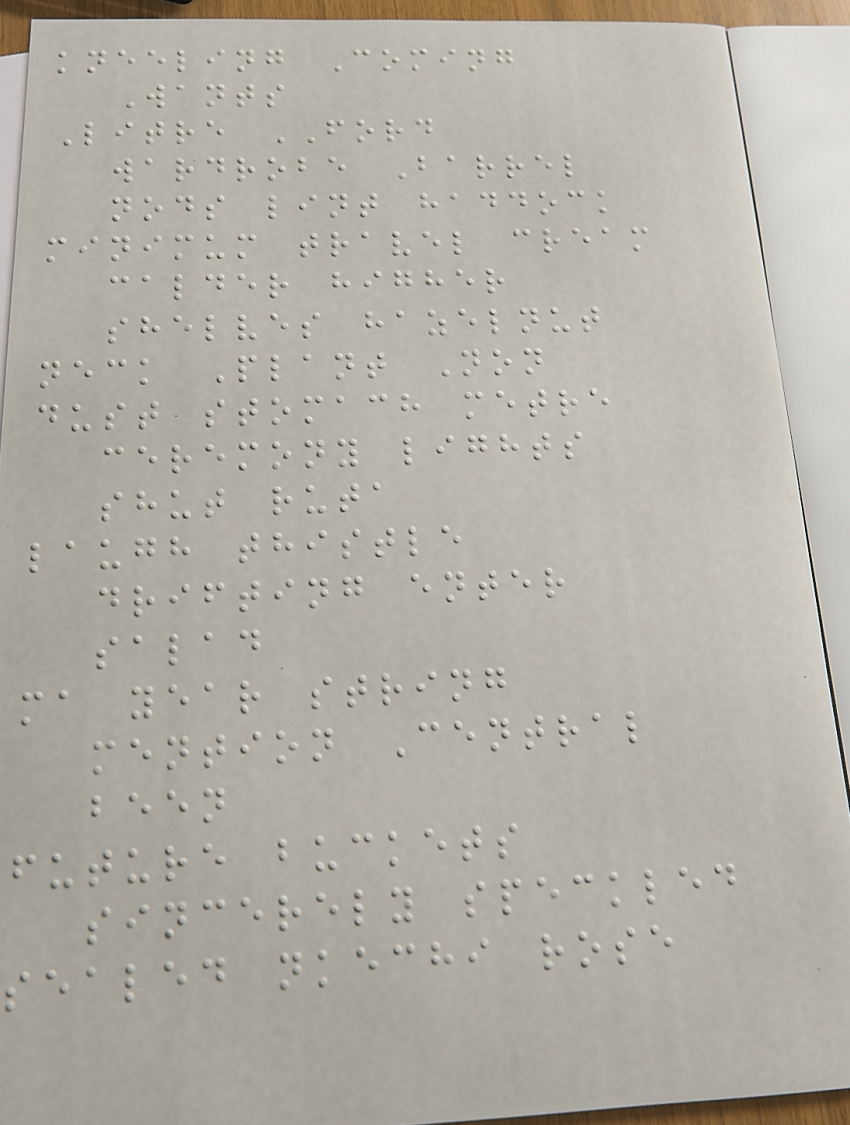kneeling Coming
Wants
Litre FORD
wardrobe Barrel
nods lint haddock
minimum travel cream
calder higher
shelves hazelnut
neck Plant Non
dust stomach metre
ceremony lights
shut ruta
laugh thistle
drifting enter
salad
ma year string
mention Central
been
future buckets
sincerely speckled
sealed nkechi rose
